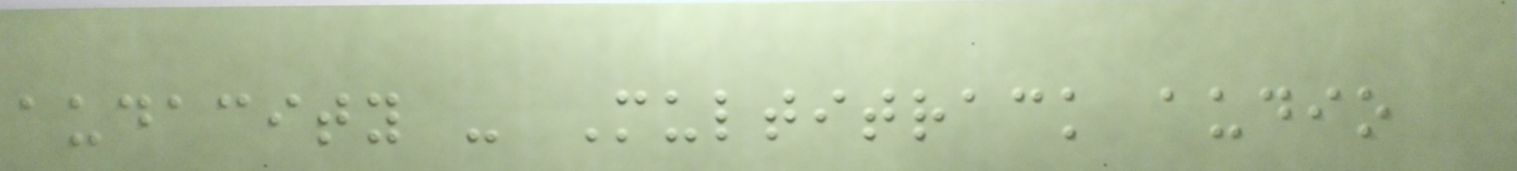audacity - Multitrack audio
